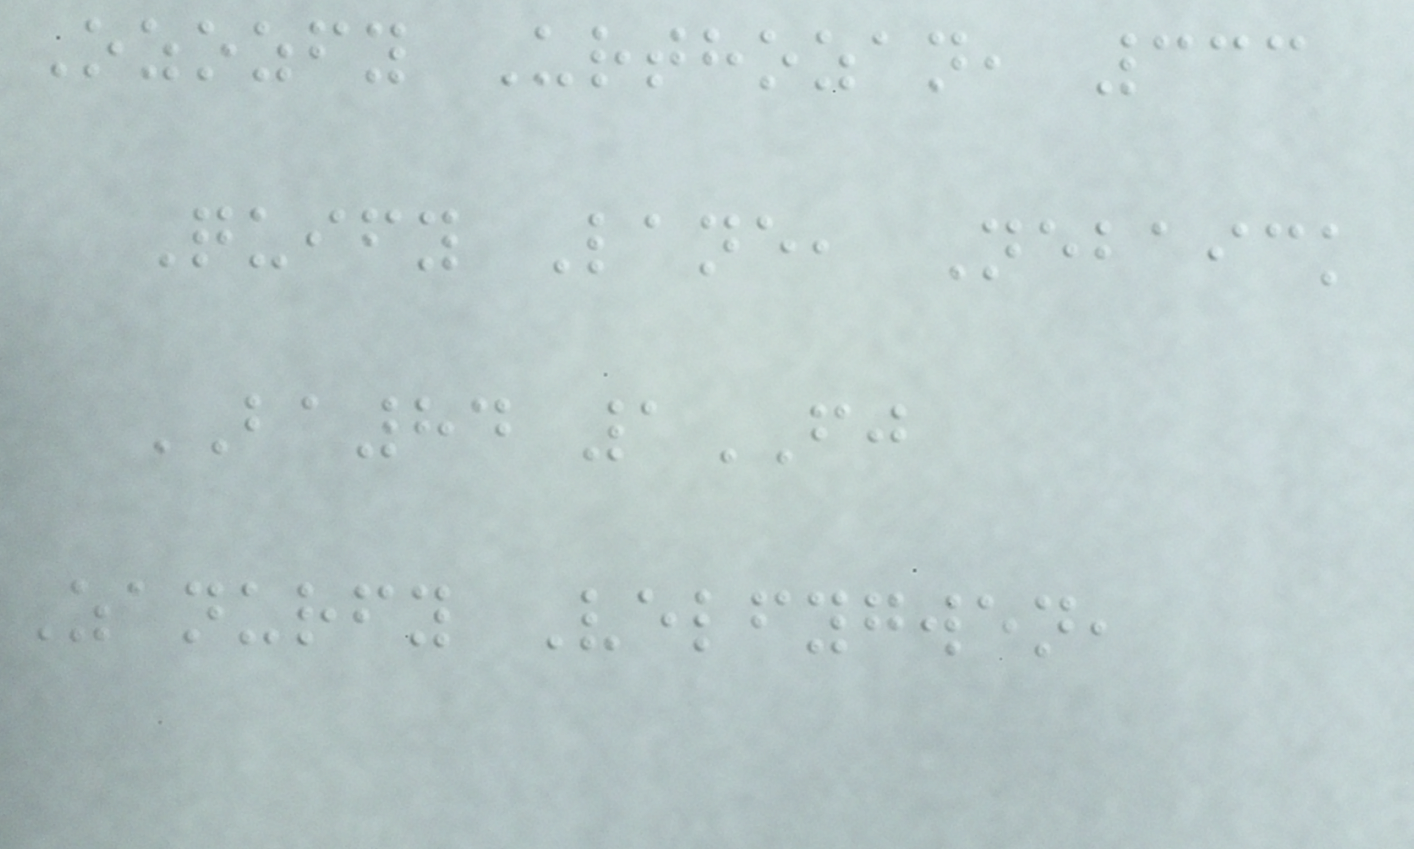Ozozfy Urthozan, 333
Quify Lane, Nebaick
BA84 1FJ
Zanurfy Velfygwen,
